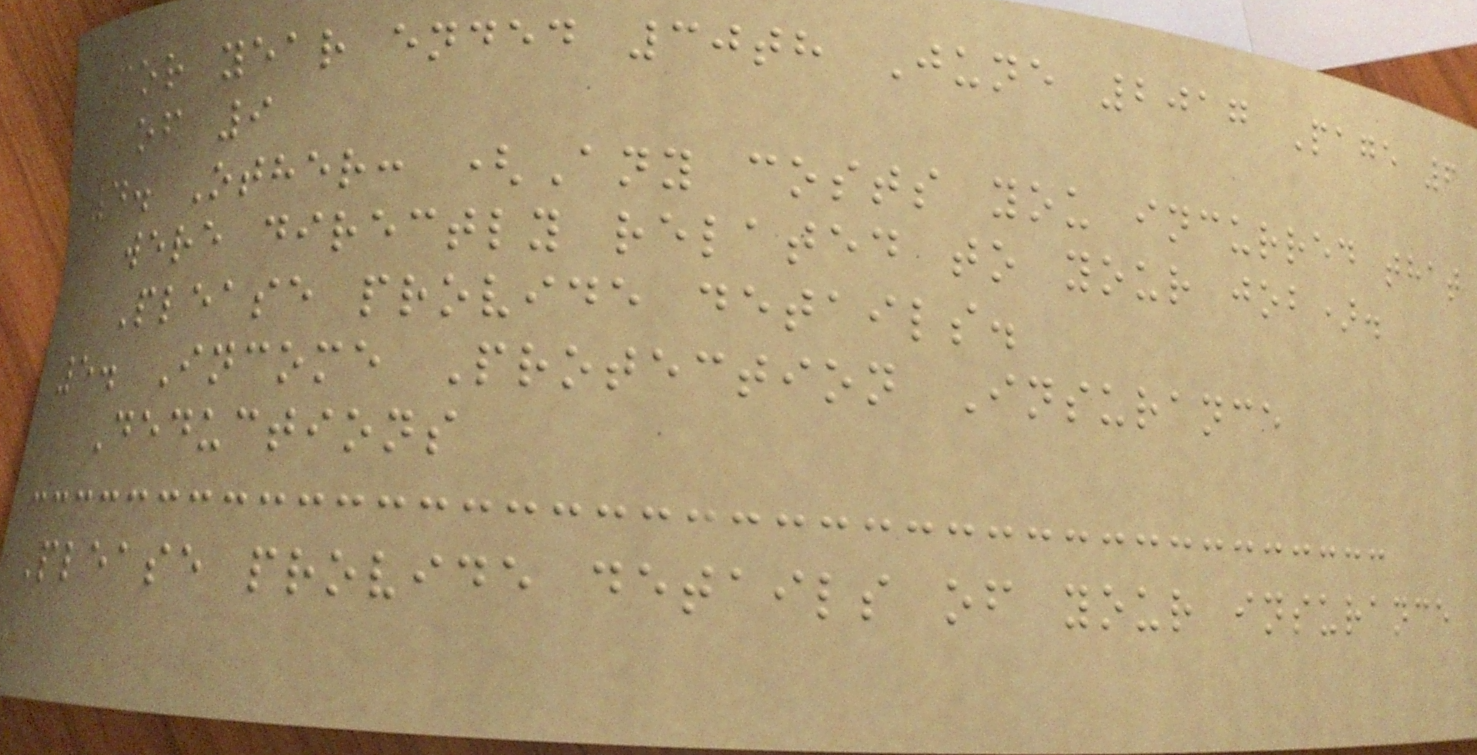For year ended 30th June 2017 Page 6
of 9
4. Other: (Any costs you incurred that
were directly related to your job).
Please provide details.
5. Income Protection Insurance
Deductions
Please provide details of your insurance
